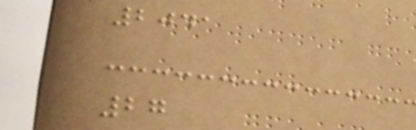2041
27
